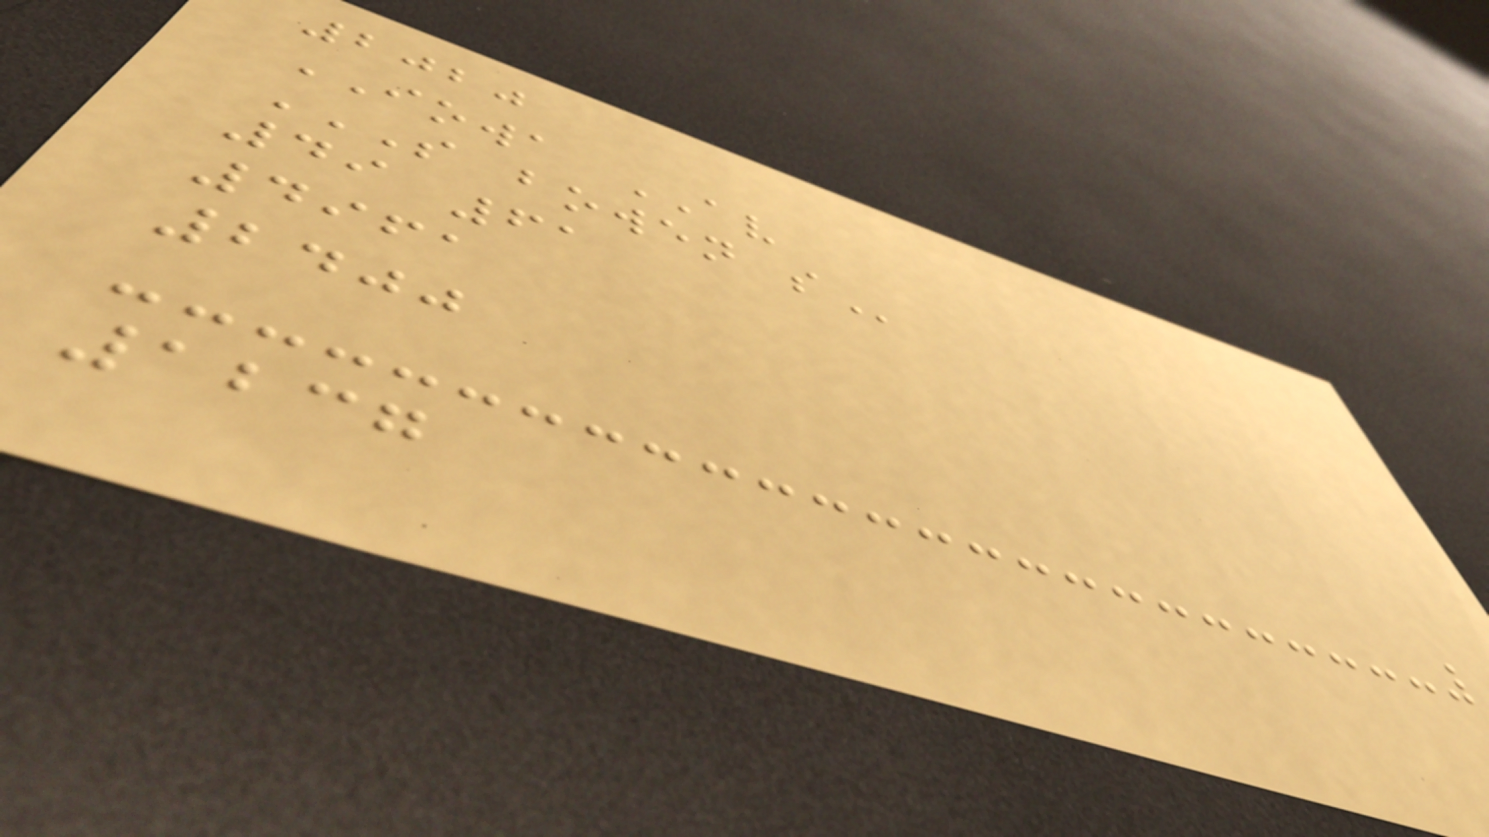2020
IOWA AV
S BOWEN S
49 61
4961
2400
1237
